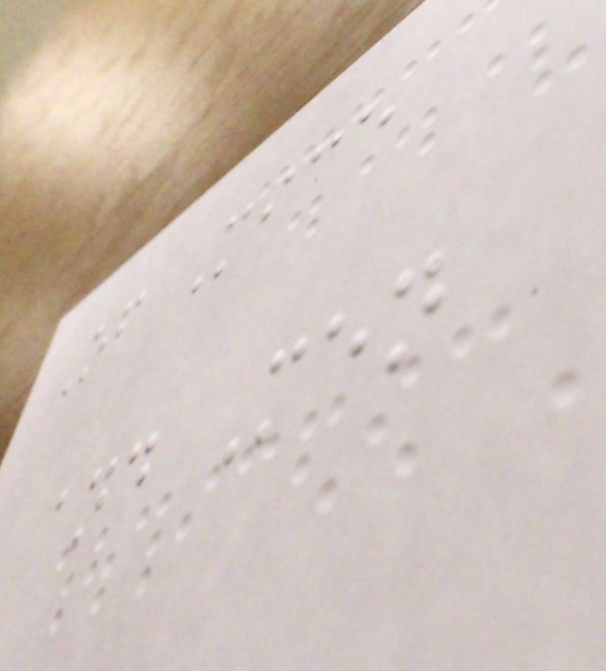Of Mice
and Men
